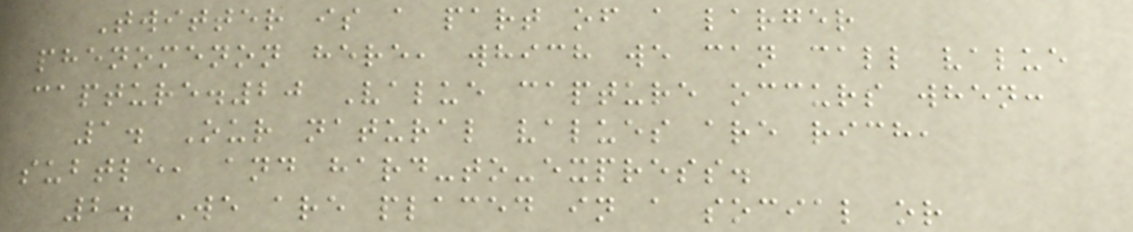Twitter is a part of a larger
phenomenon here, which we can call value
capture.20 Value capture occurs when:
1. Our natural values are rich,
subtle, and hard-to-express.
2. We are placed in a social or
